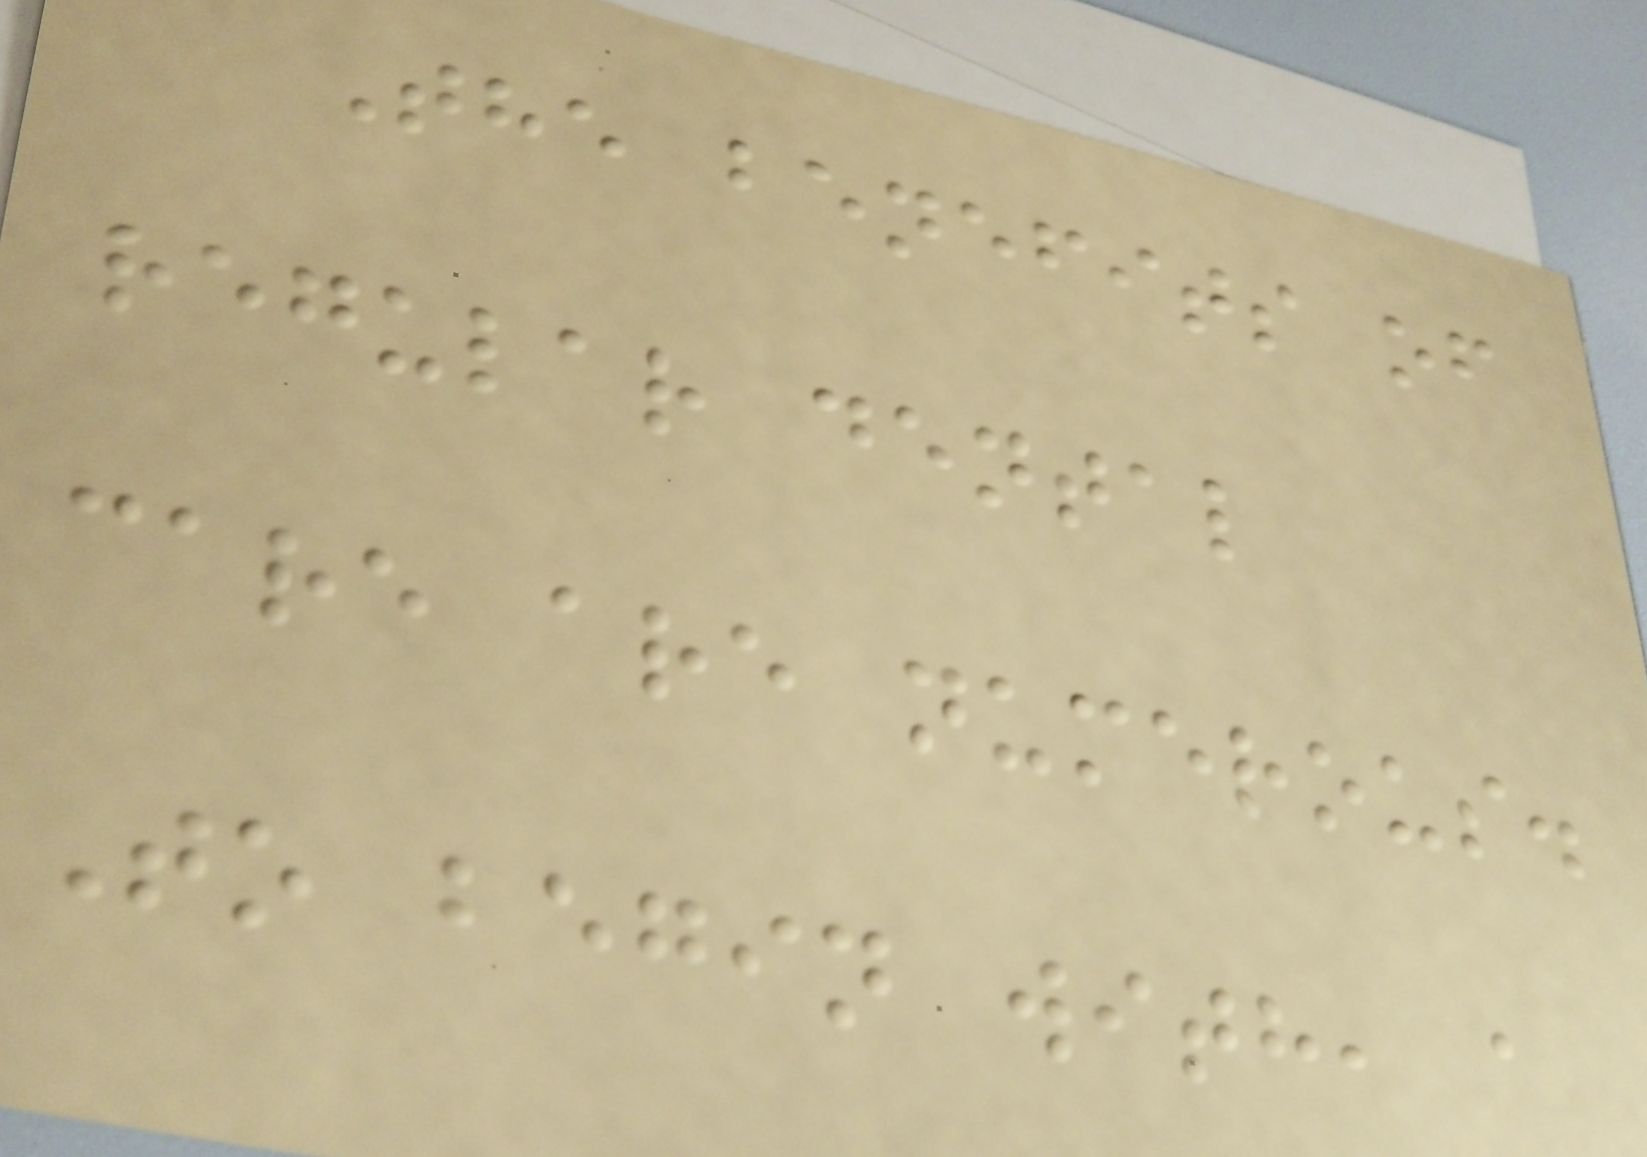The benefits of
regular dental
care are numerous.
To begin with, a
